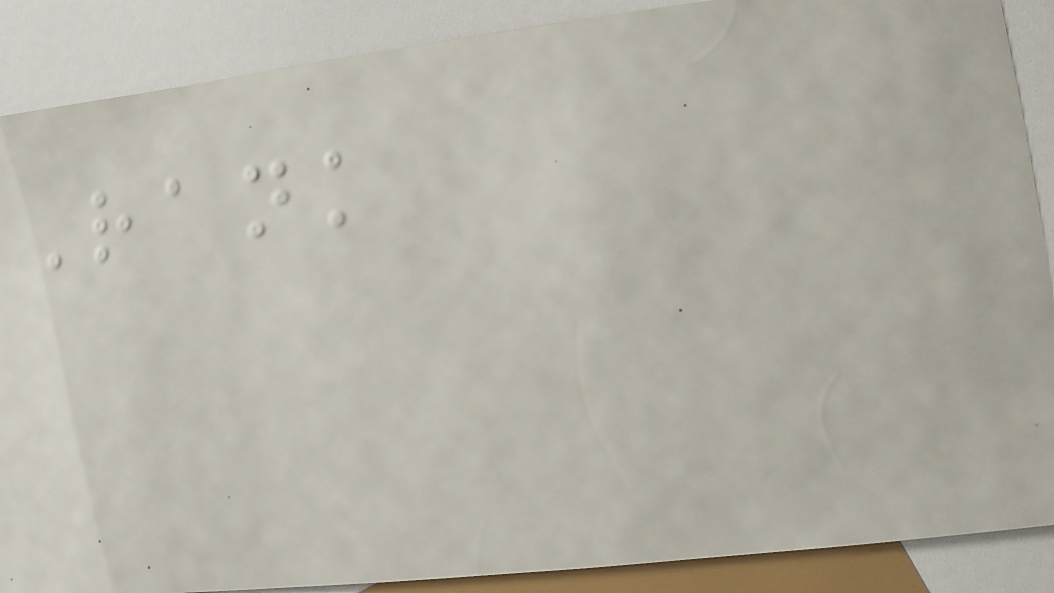Rank
